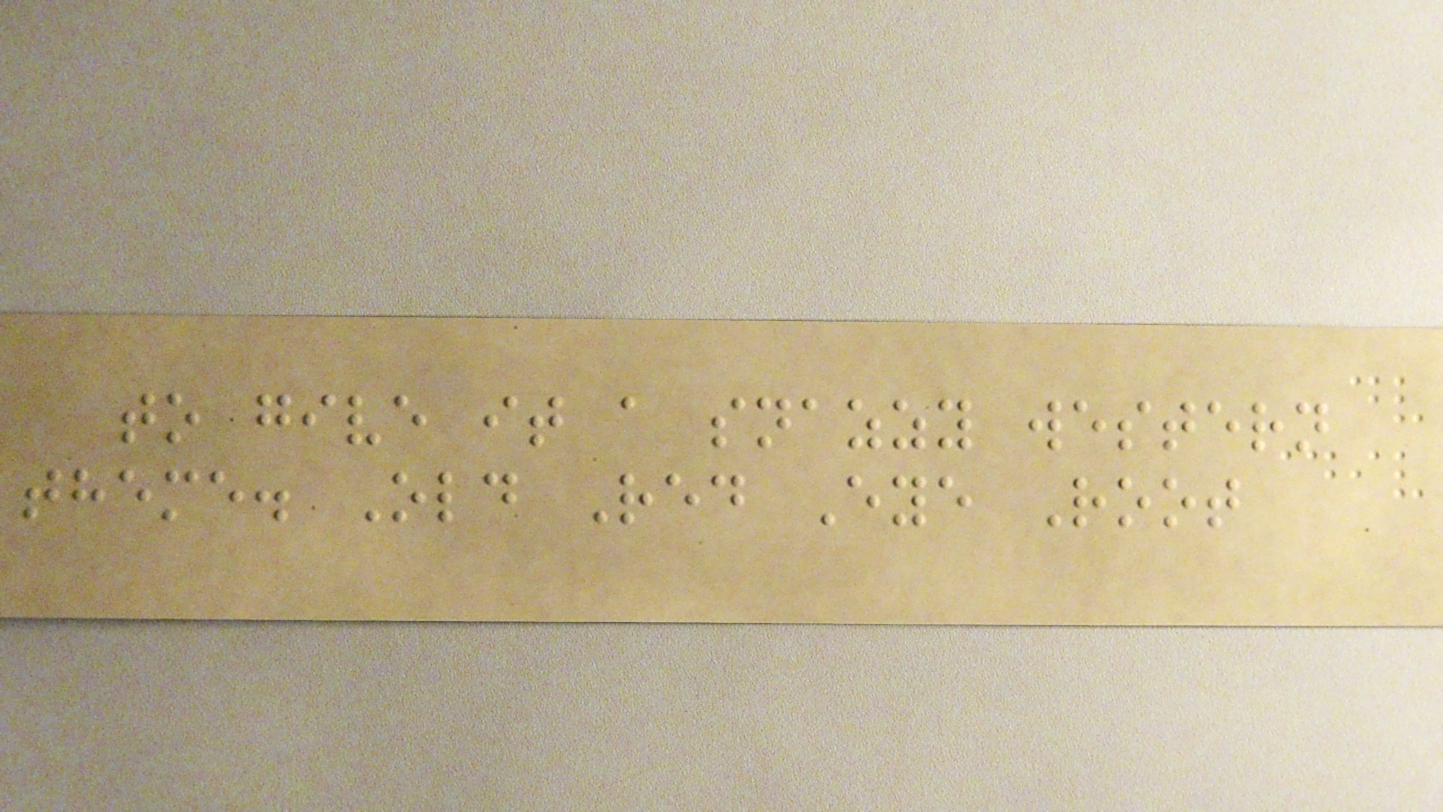to give it a snazzy western
theme. Old Red Eye Root
